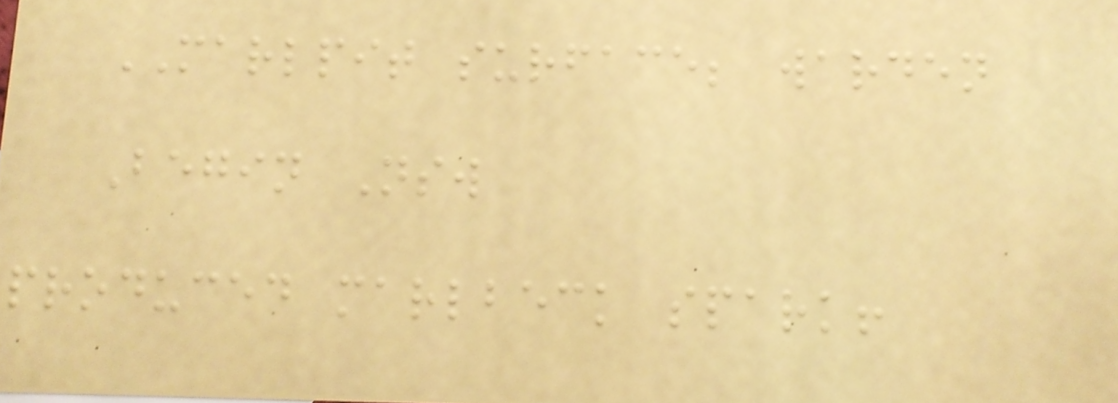MARLPIT surface; warden
Begin Nsw
produced marlbeck spark!
